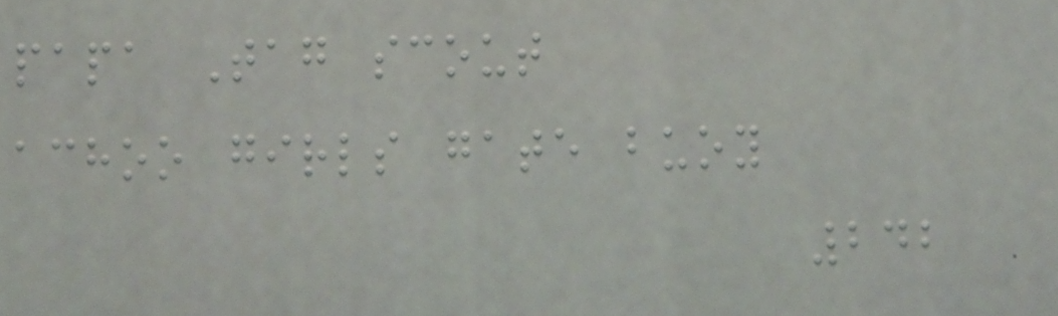papa Tag scout
achoo girls gate buoy
242
